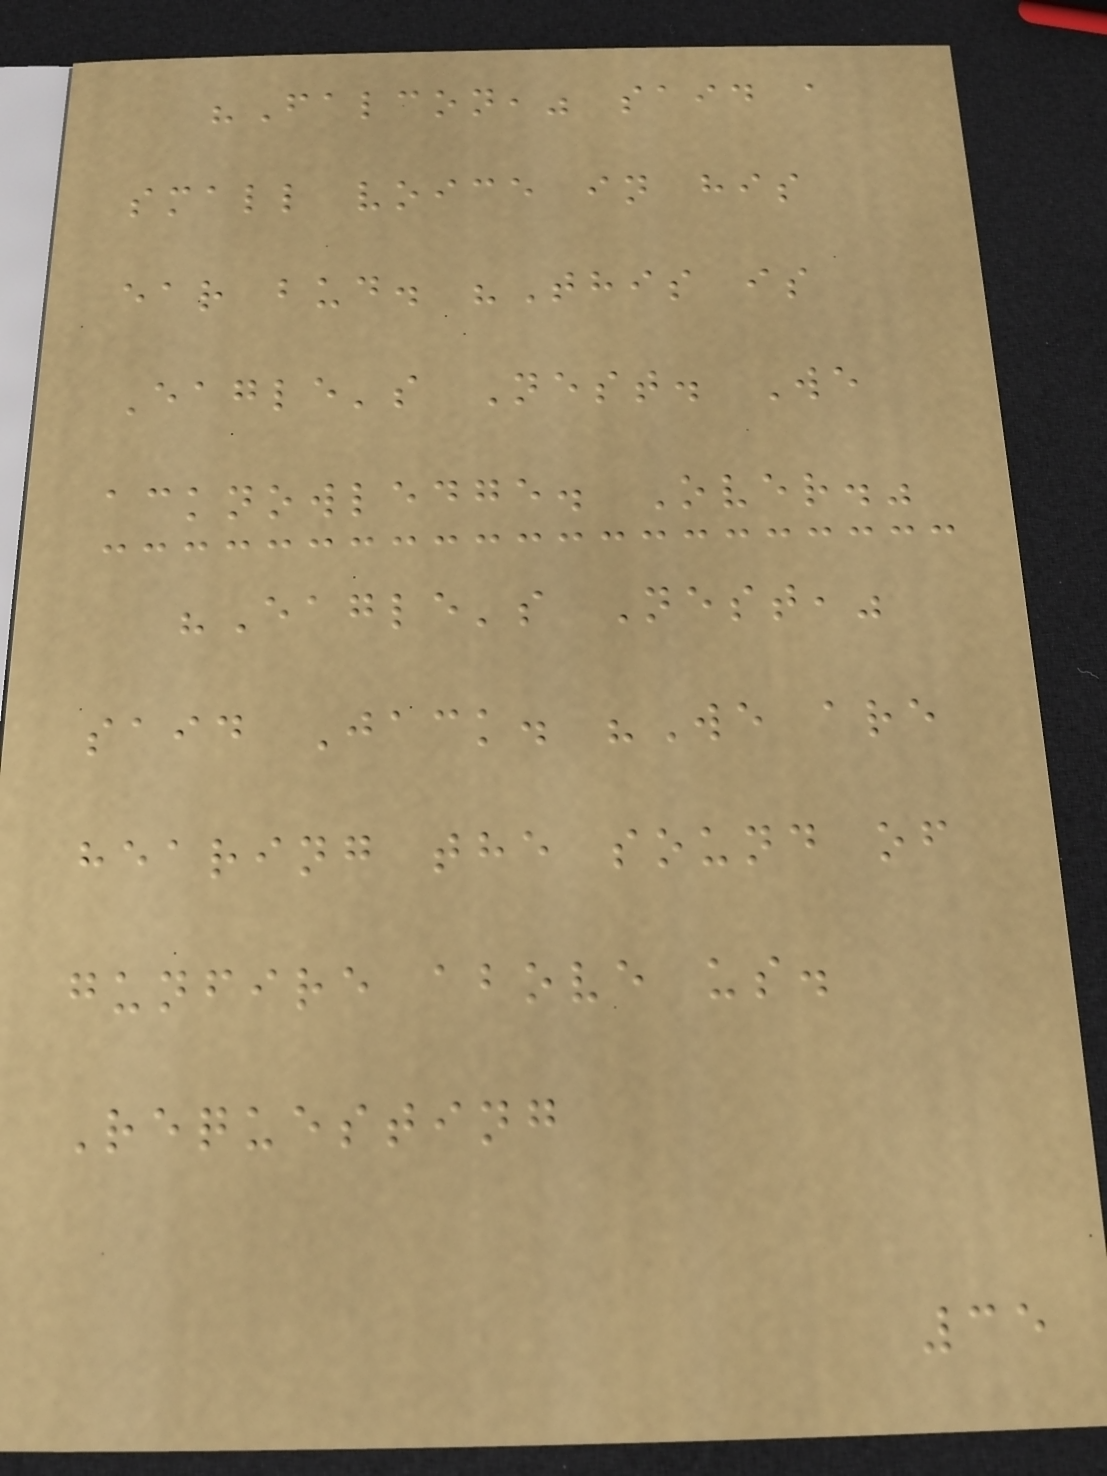"Falcon," said a
small voice in his
ear bud. "This is
Eagle's Nest. We
acknowledge. Over."
"Eagle's Nest,"
said Jack. "We are
hearing the sound of
gunfire above us.
Requesting
35
